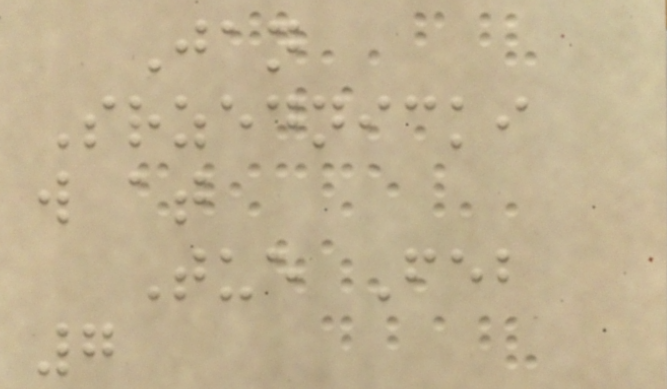Jan
Srzednicki
w at
Tue Feb
7
